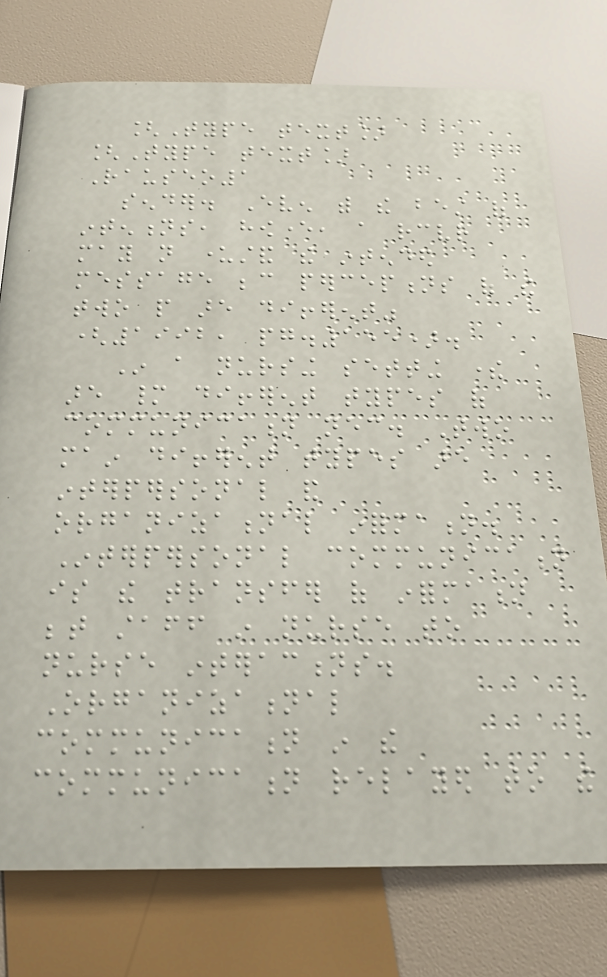[Type text]
[Type text]
Rauseo1
sender. Even with the best of
intentions, however, a receiver
may not understand the intended
message because perceptions of the
two people are different"
(1992, pg.155).
In a nursing setting there
are many different types of
communication necessary. Two
main different types are
interpersonal and
organizational information.
Interpersonal communication
is the transfer of information
between staff in nurse to
nurse interactions.
Organizational
communication in the
communication relayed to the
